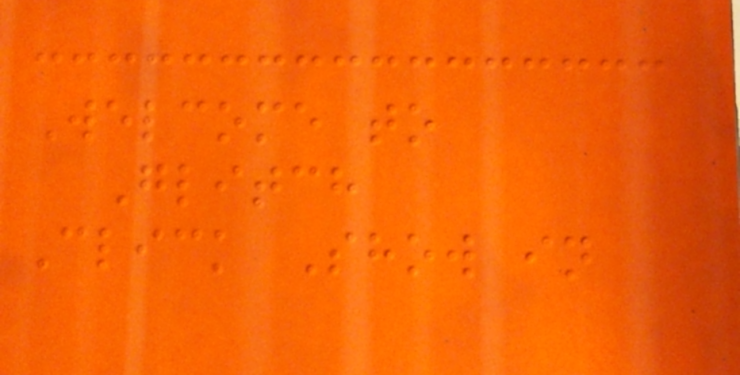Welcome to
Glitch
Click Show in
